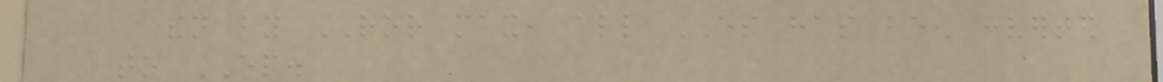then by ROR max, all ES has been converted
to EP.
